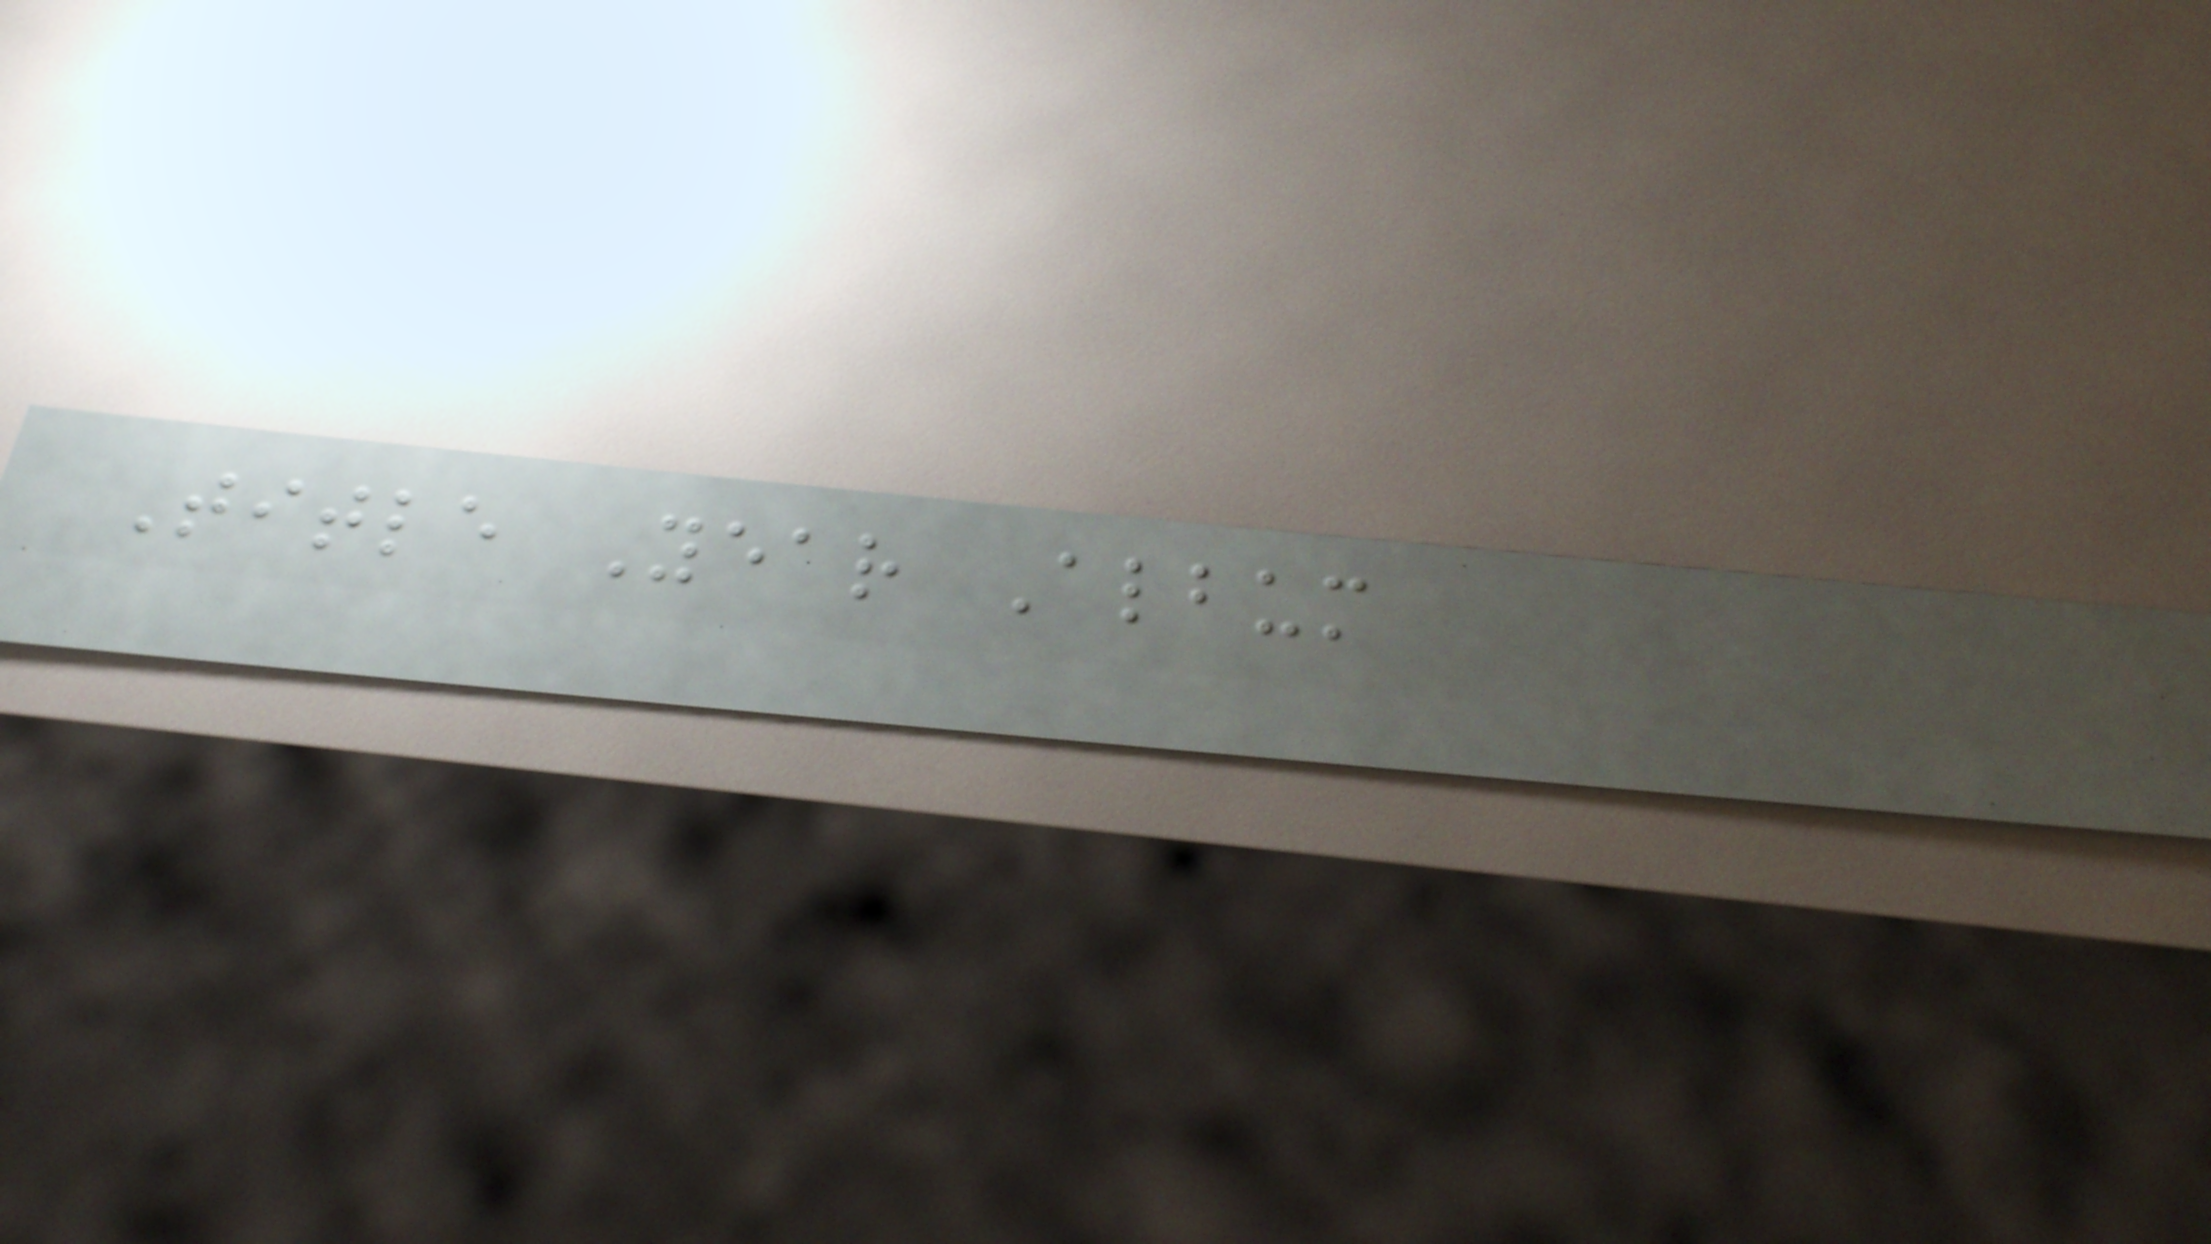Title Year Album
